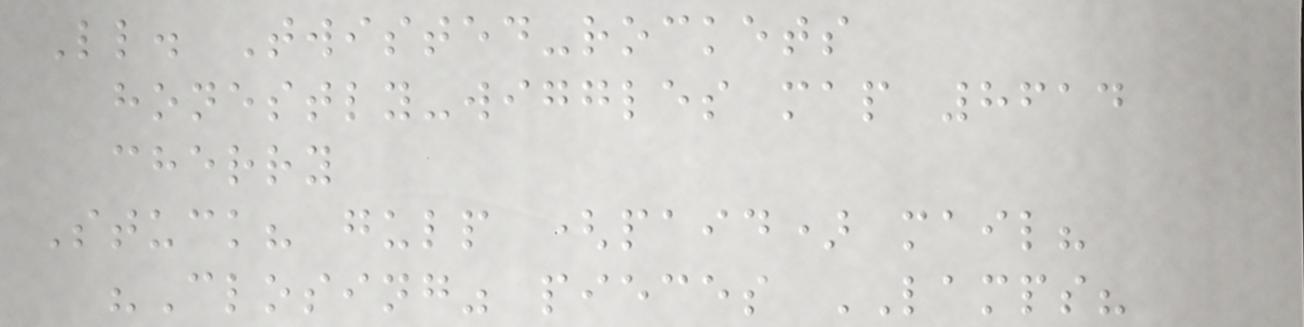Ll. Twisted-rockets
honestly-wiggles map 8614
cherry
Stuck? gulp (paid) mail?
"Closing" pieces LAMPS?
